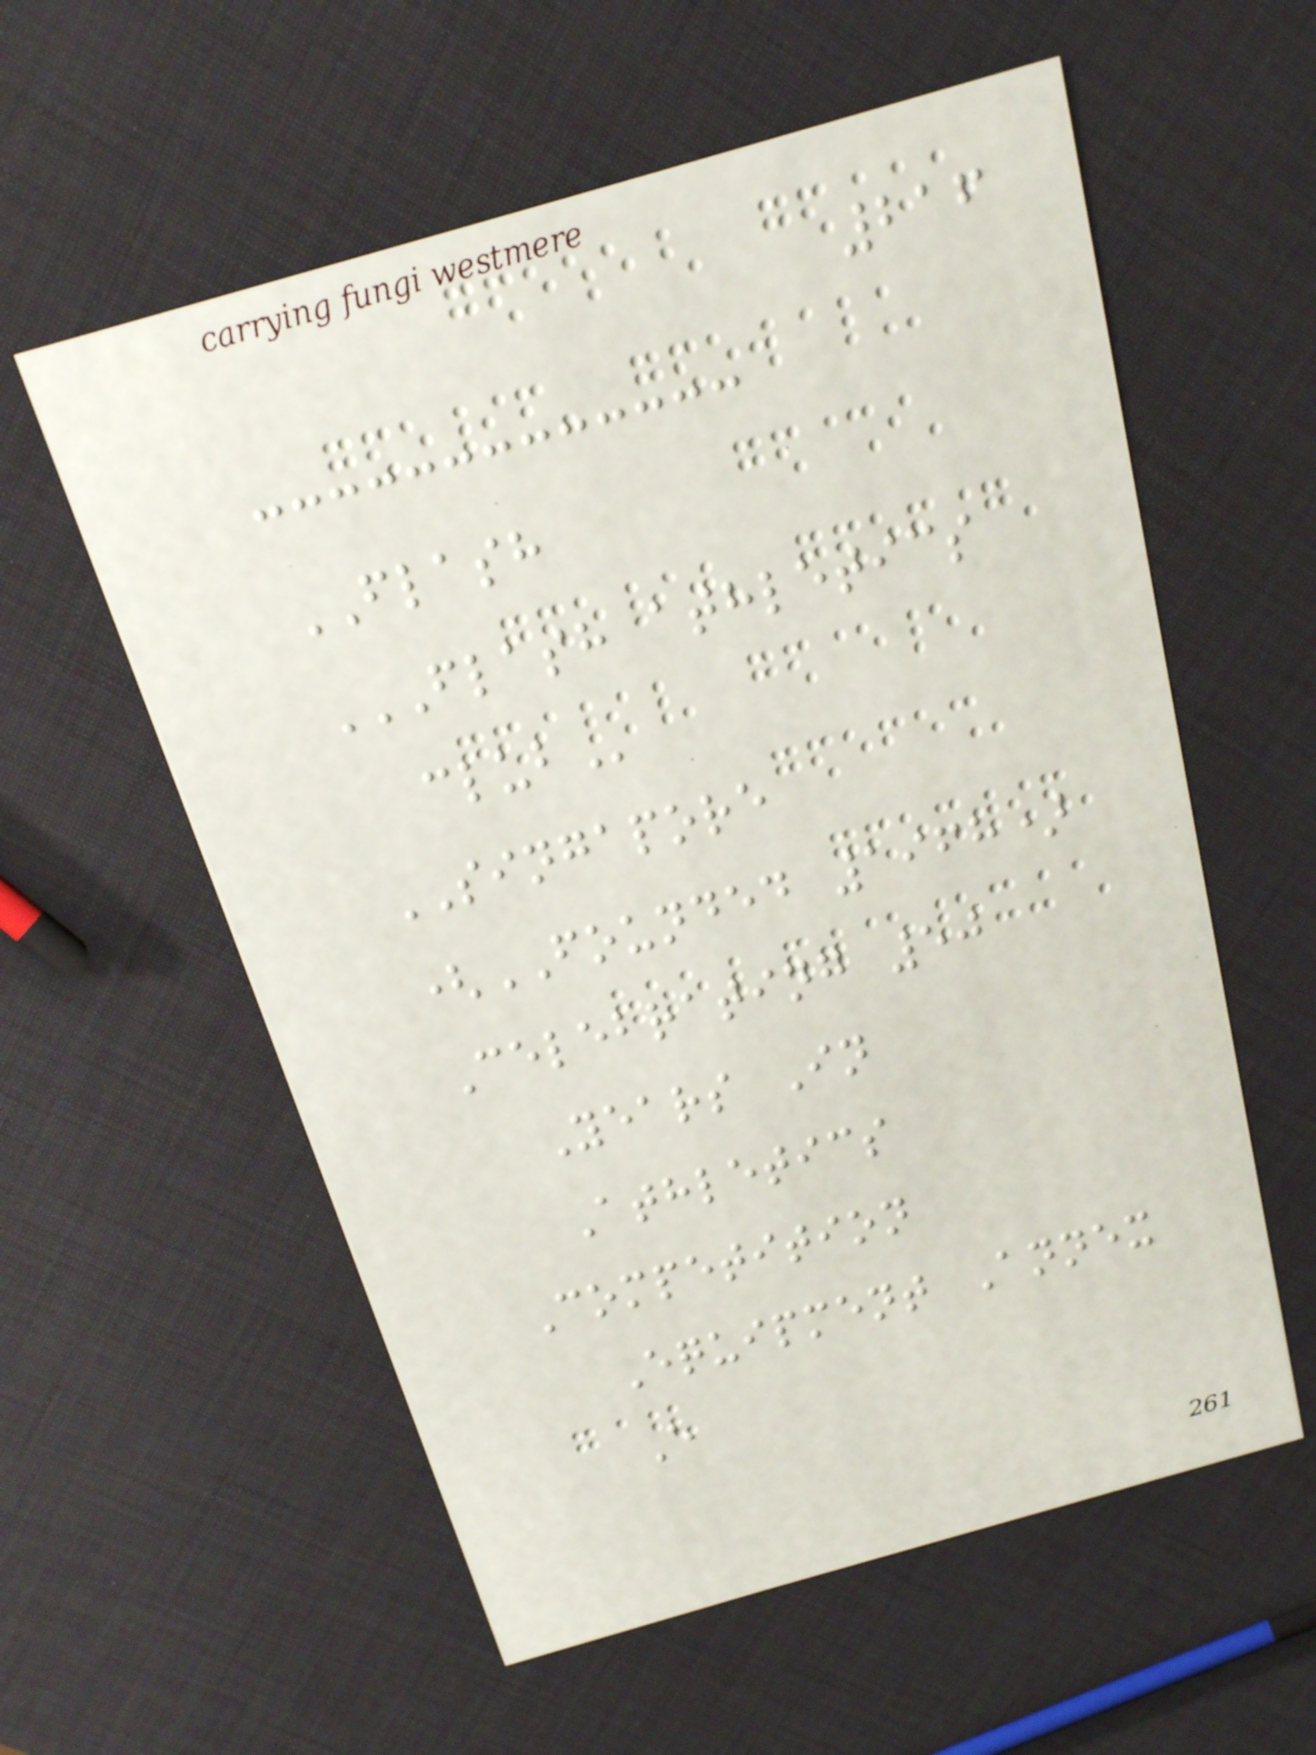216
FLASH
FLASH ATHLETICS
CLUB
SINGAPORE
(FOUNDED 1968)
Celebrating 50
Years In
Athletics
Competition
Equipment Annex
E
